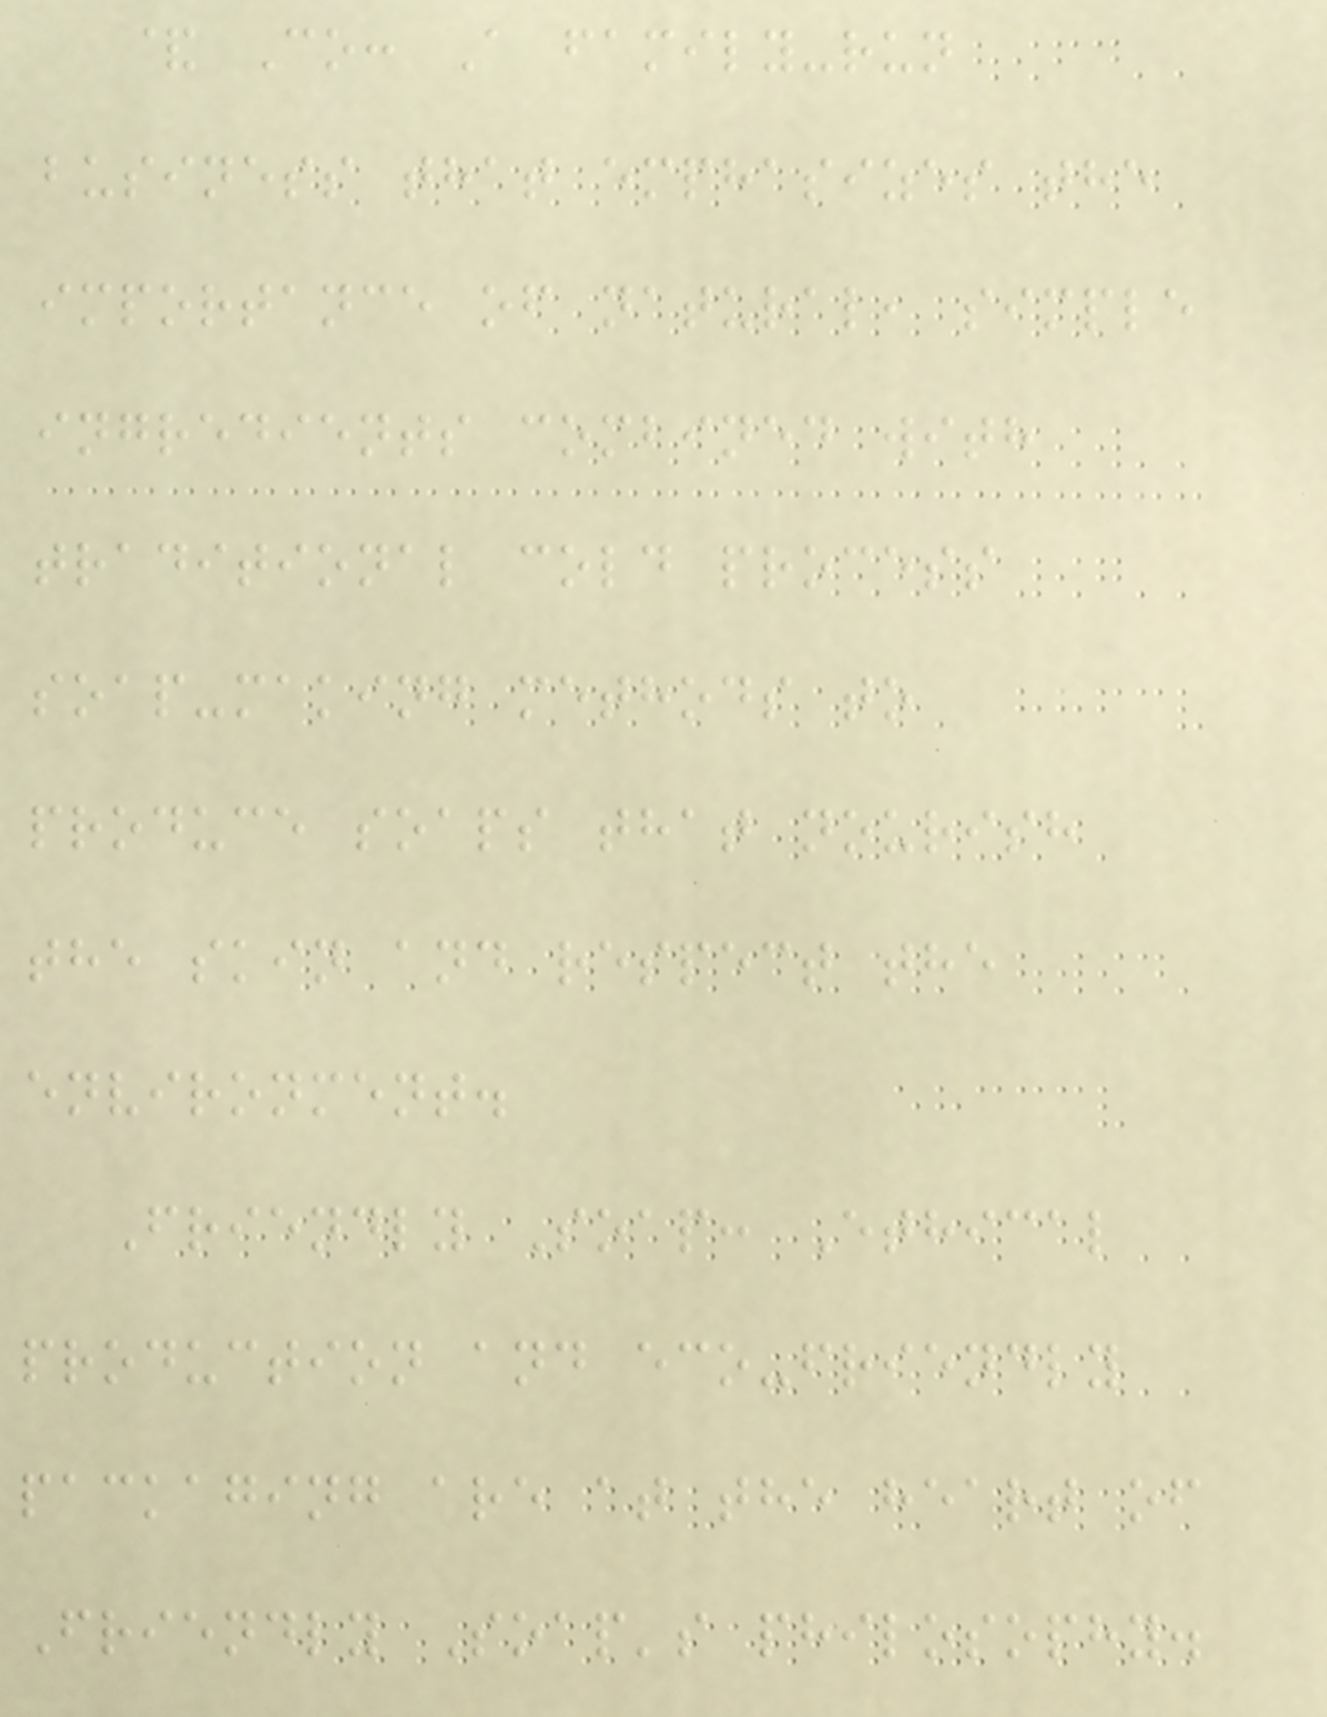& Co: A family-run
business that emphasizes the
importance of natural, simple
ingredients combined with
traditional cold process
soap-making methods to
produce soaps that nourish
the skin and respect the
environment.
Friendly Soap: Ethical
production and eco-friendly
packaging are at the heart of
Friendly Soap's philosophy.
